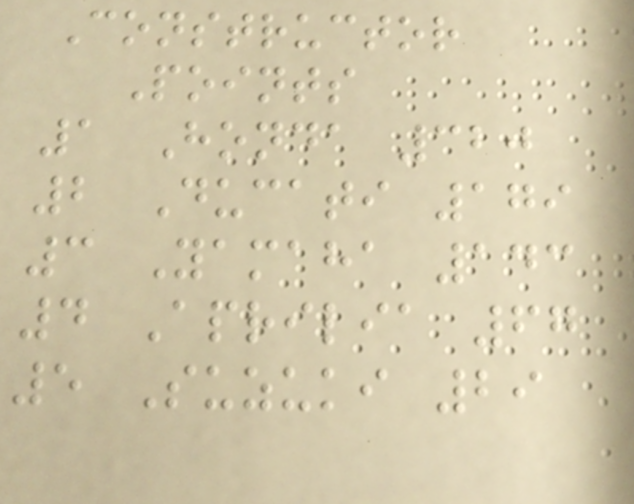Constructor
Points
1 Honda 320
2 Ducati 179
3 Yamaha 143
4 Aprilia 67
5 Suzuki 29
